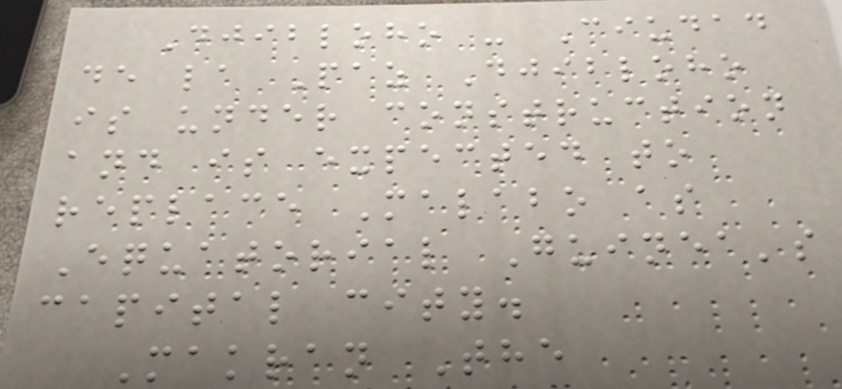Djibloho - Ciudad
de la Paz Djibloho
is under construction
and is expected to
replace Malabo as
Equatorial Guinea's
capital city.
Makran The
